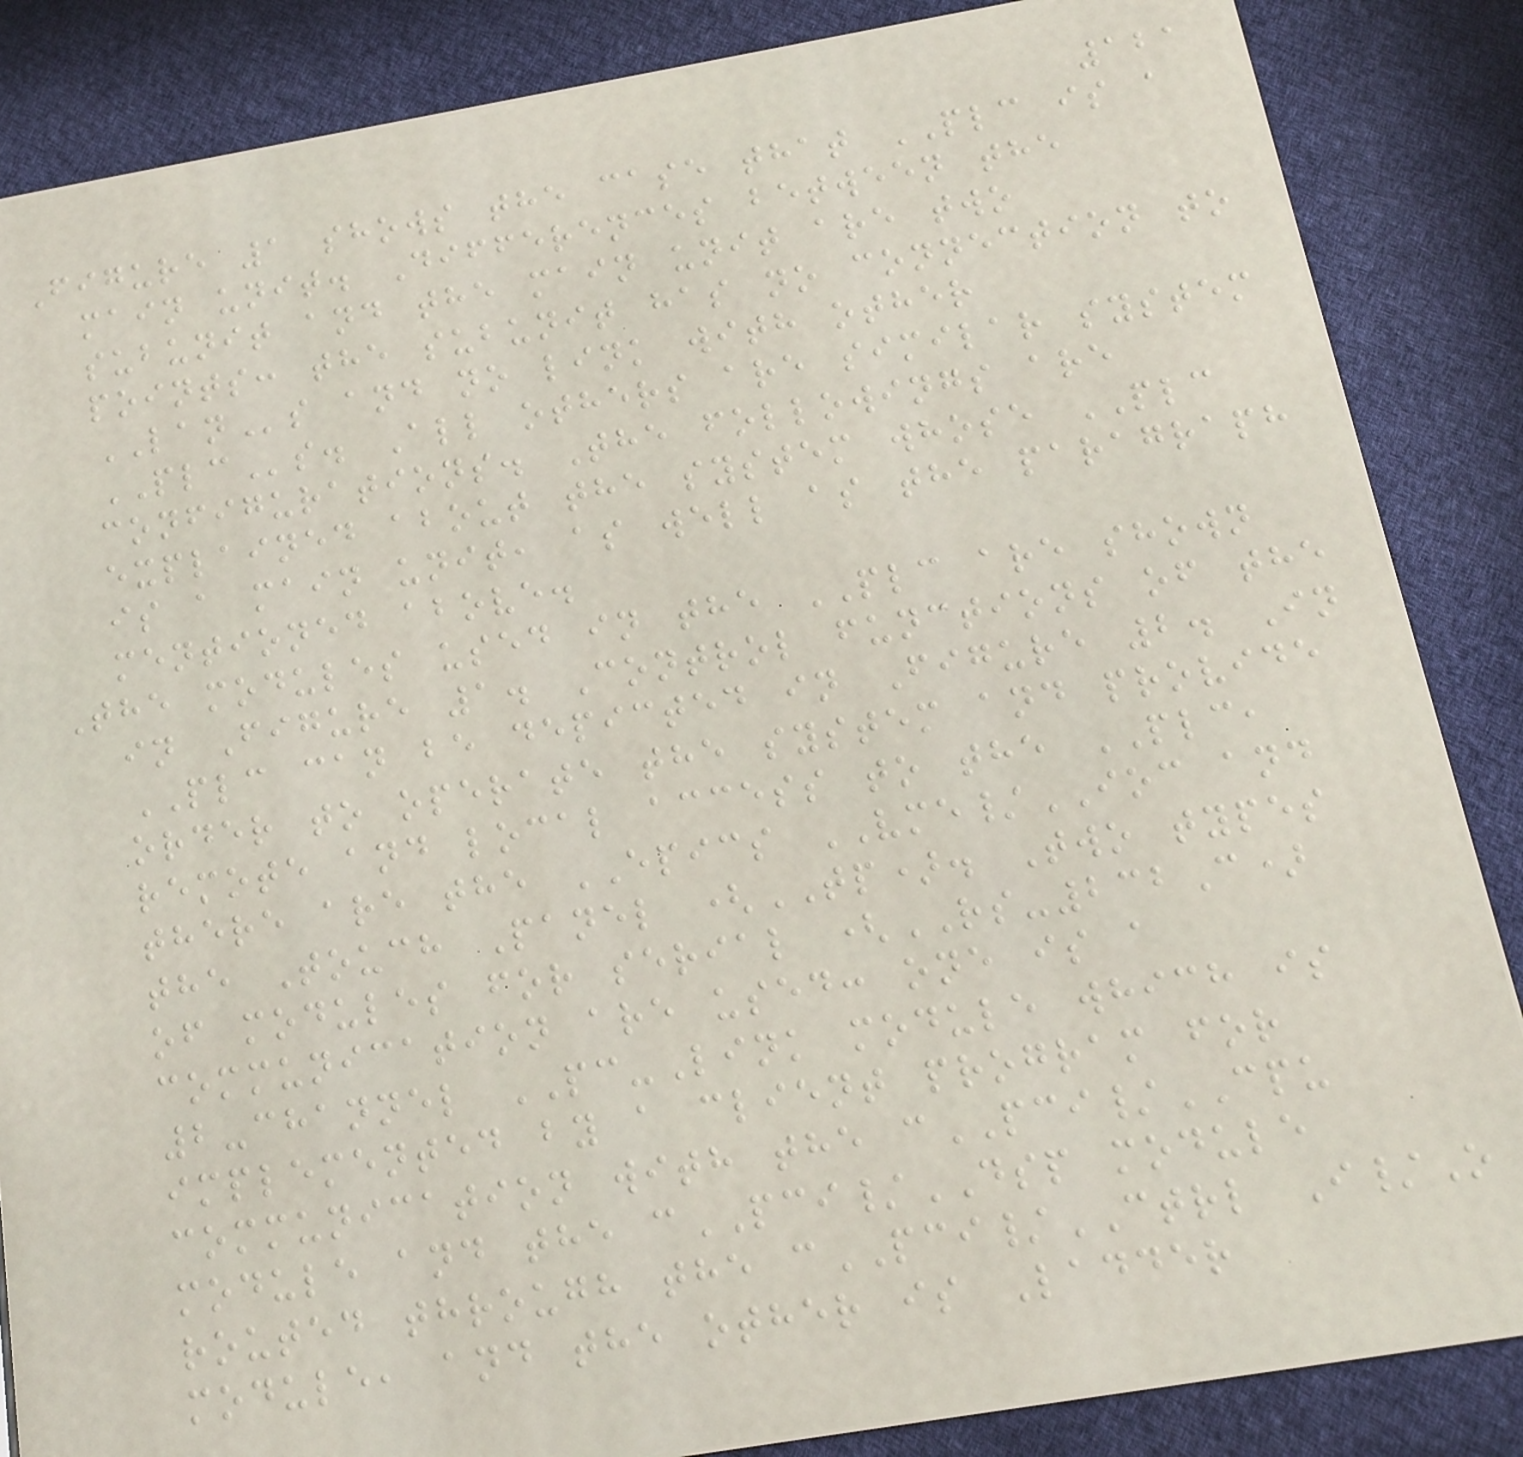121
Figure 1 shows the case that PLC is a
main unit. Differences between the
subunit and the main unit are two
points: the subunit has no connection to
LANs and no link with other
PLCs. All others are similar system
configurations. The followings are
explained about the system whose PLC
is a main unit, as well as the paragraph
mentioned above.
The modules used in the PLC are shown
in Figure 1. Control functions of the
PLC can be depicted in Figure 2. In
order to operate the system and provide
remote and local access to the PLC,
there are the EPICS VME/IOC and
the Touch Panel (TP). Two types
of modules for serial (RS-232C)
communication are used: one is a
2-channel PC-Link module which is
implemented by a client program for
communication with the cPCI/CPU
module and the cPCI/DSP module
routed through the cPCI/CTRL I/O
module, and the other is Ladder
